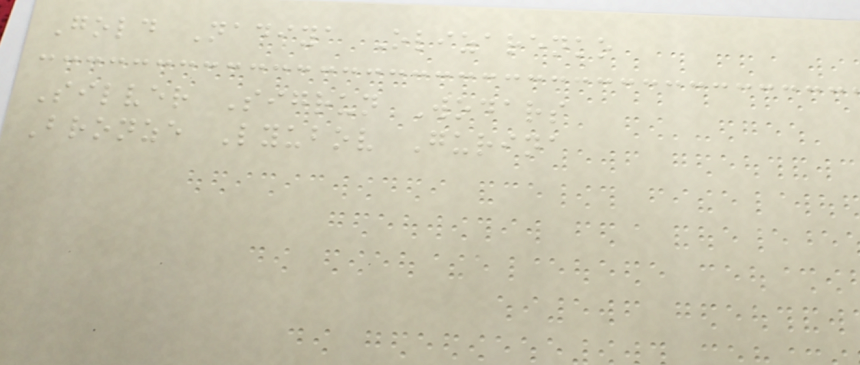Gold Nadiya Olizarenko
Silver Sigrun Wodars
Bronze Lyubov Gurina
